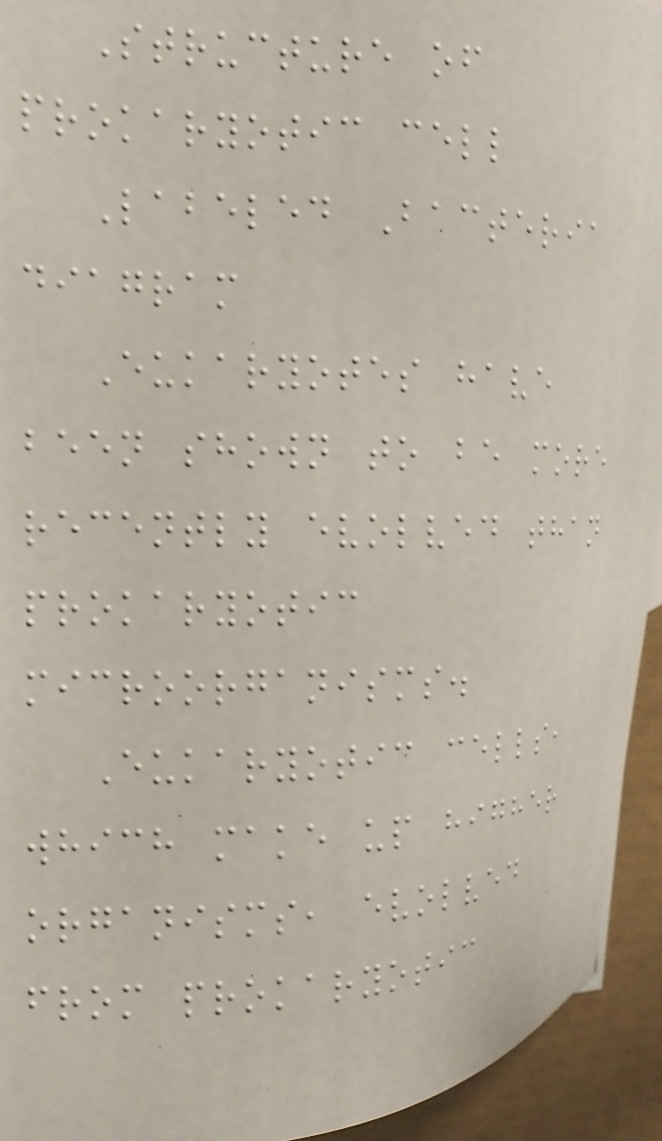Structure of
prokaryotic cell
Labeled Bacteria
diagram
Eukaryotes have
been shown to be more
recently evolved than
prokaryotic
microorganisms.
Eukaryotic cells,
which make up higher
organisms, evolved
from prokaryotic
